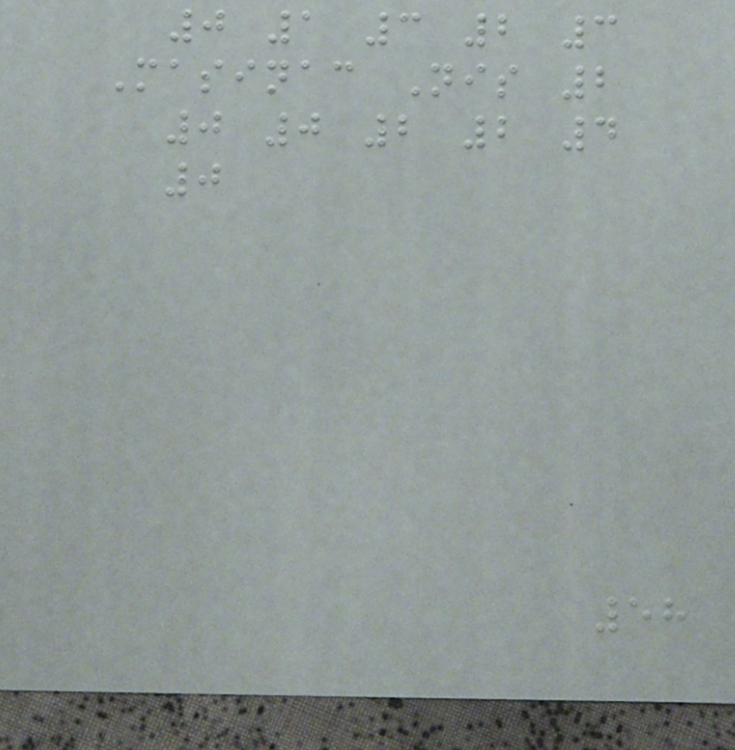0 1 3 2 3
Masinac Nis 2
0 0 2 2 4
0
58
